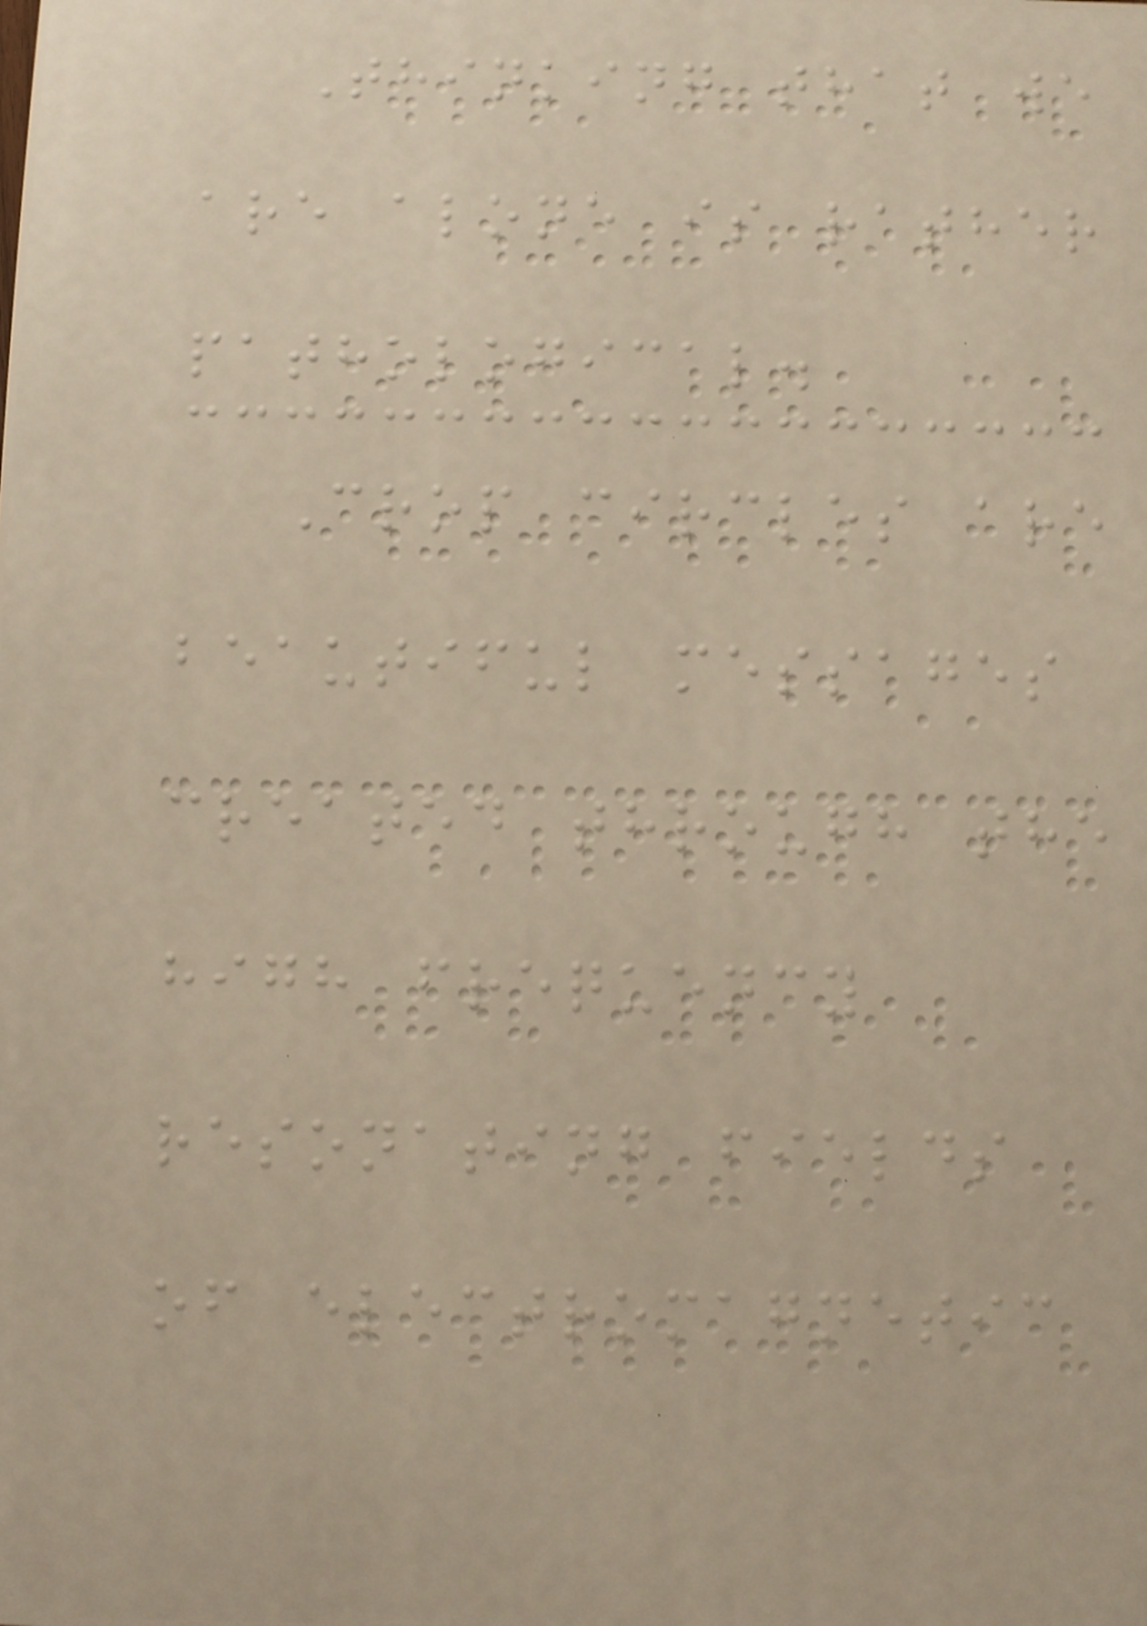Thinking that we
are alone is rather
pathological.
Crop circles are
beautiful messages
created through the
high frequency
resonating fields
of electromagnetic
